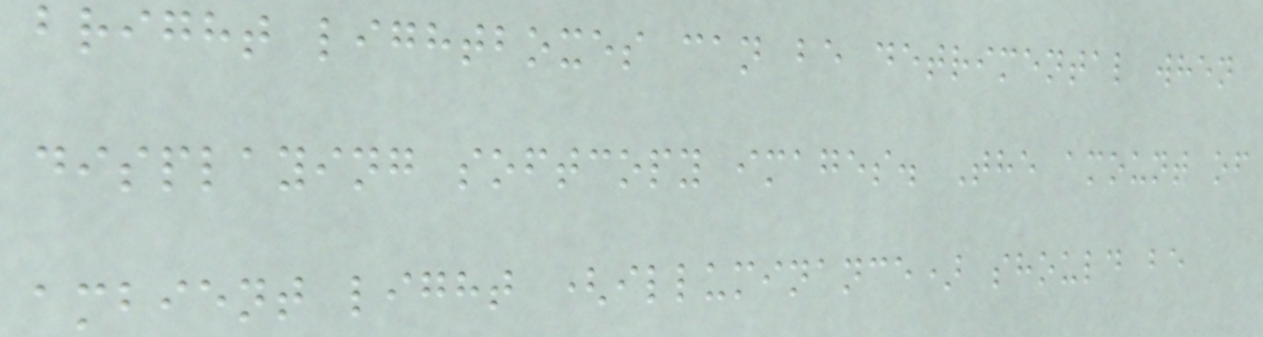bright lightboxes can be detrimental when
displaying softcopy images. The amount of
ambient light (illuminance) should be
